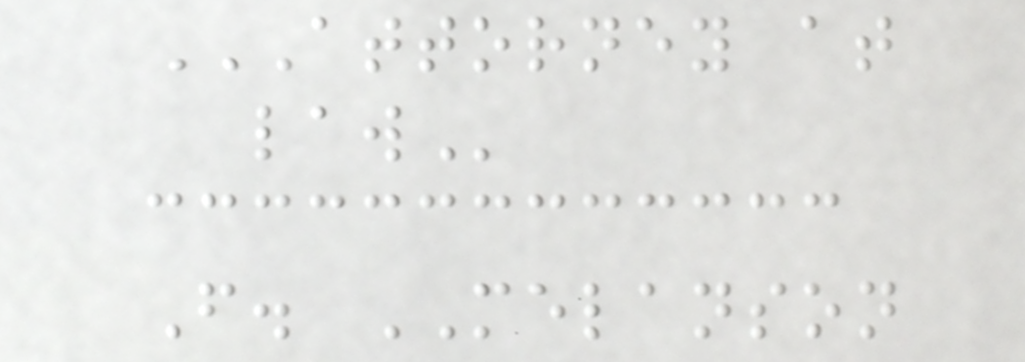ATTORNEY AT
LAW
F. MELANSON
